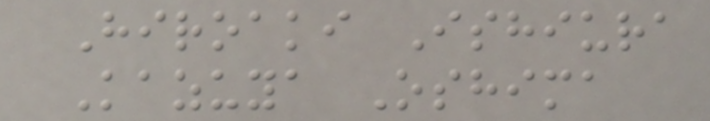Hiroaki Ishiura
Kazuya Oshima
